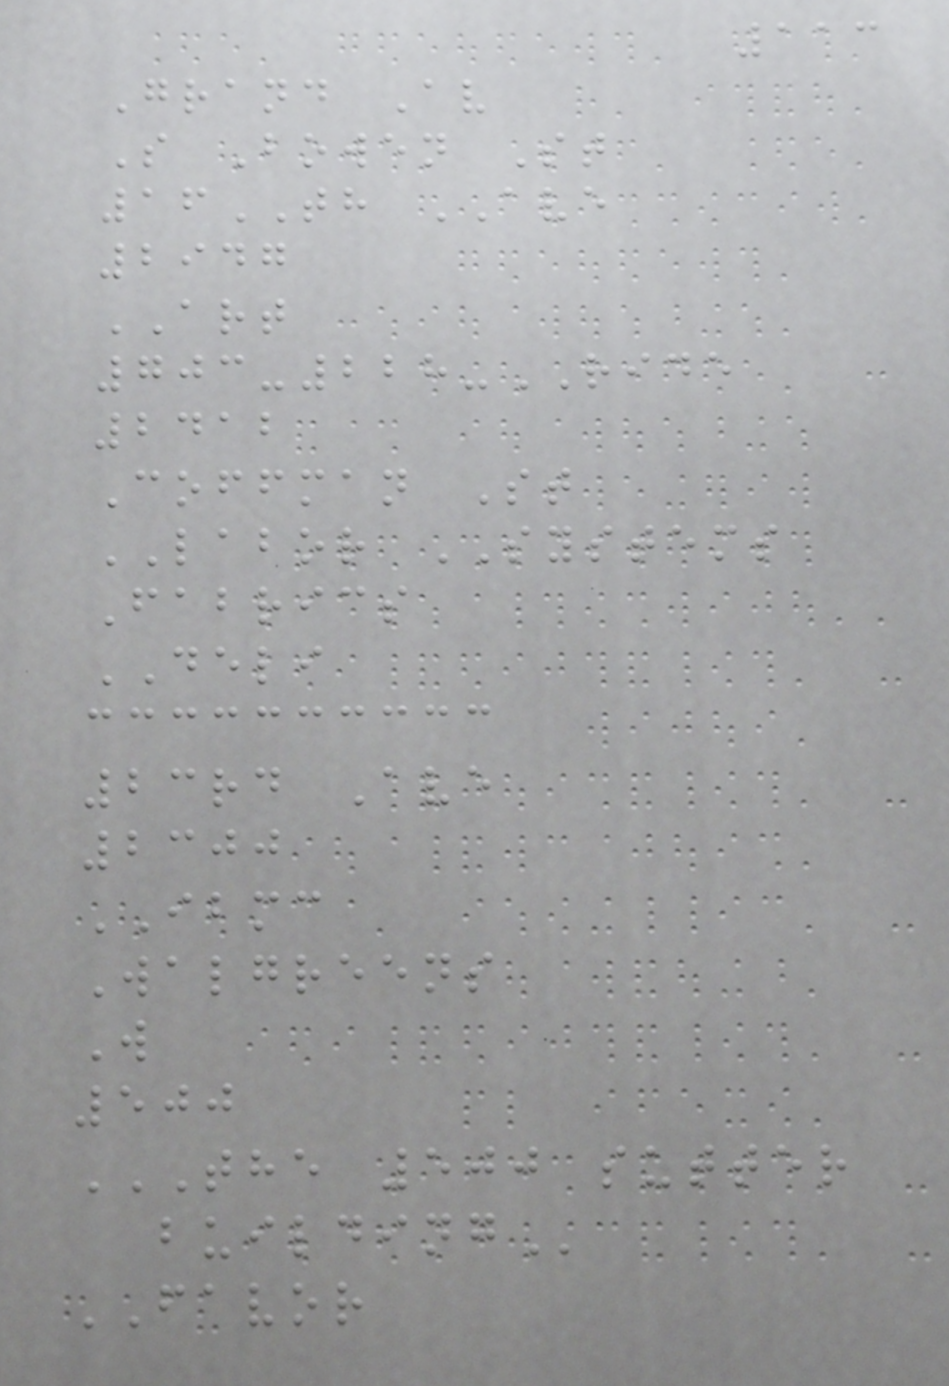113
Grand Av
S Bowen St
16TH AVE
2947
ART
703-228-RIDE
2412
Coffman St
LABOR SYSTEMS
Fabrics
DELI
23rd Ave
2300
IBMC
Walgreens
W
500
THE 500 SUTTER
BUILDING
FAVOR
